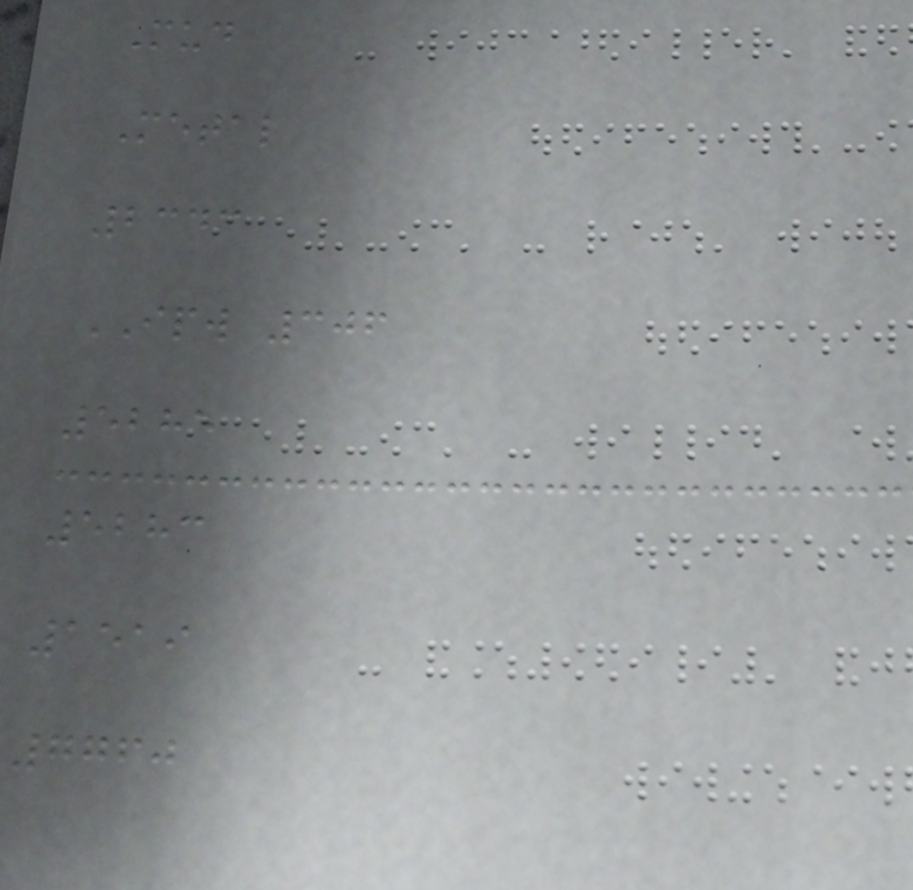Mud
Metal
2343
IPW 306
5285
5283
1519
7760
